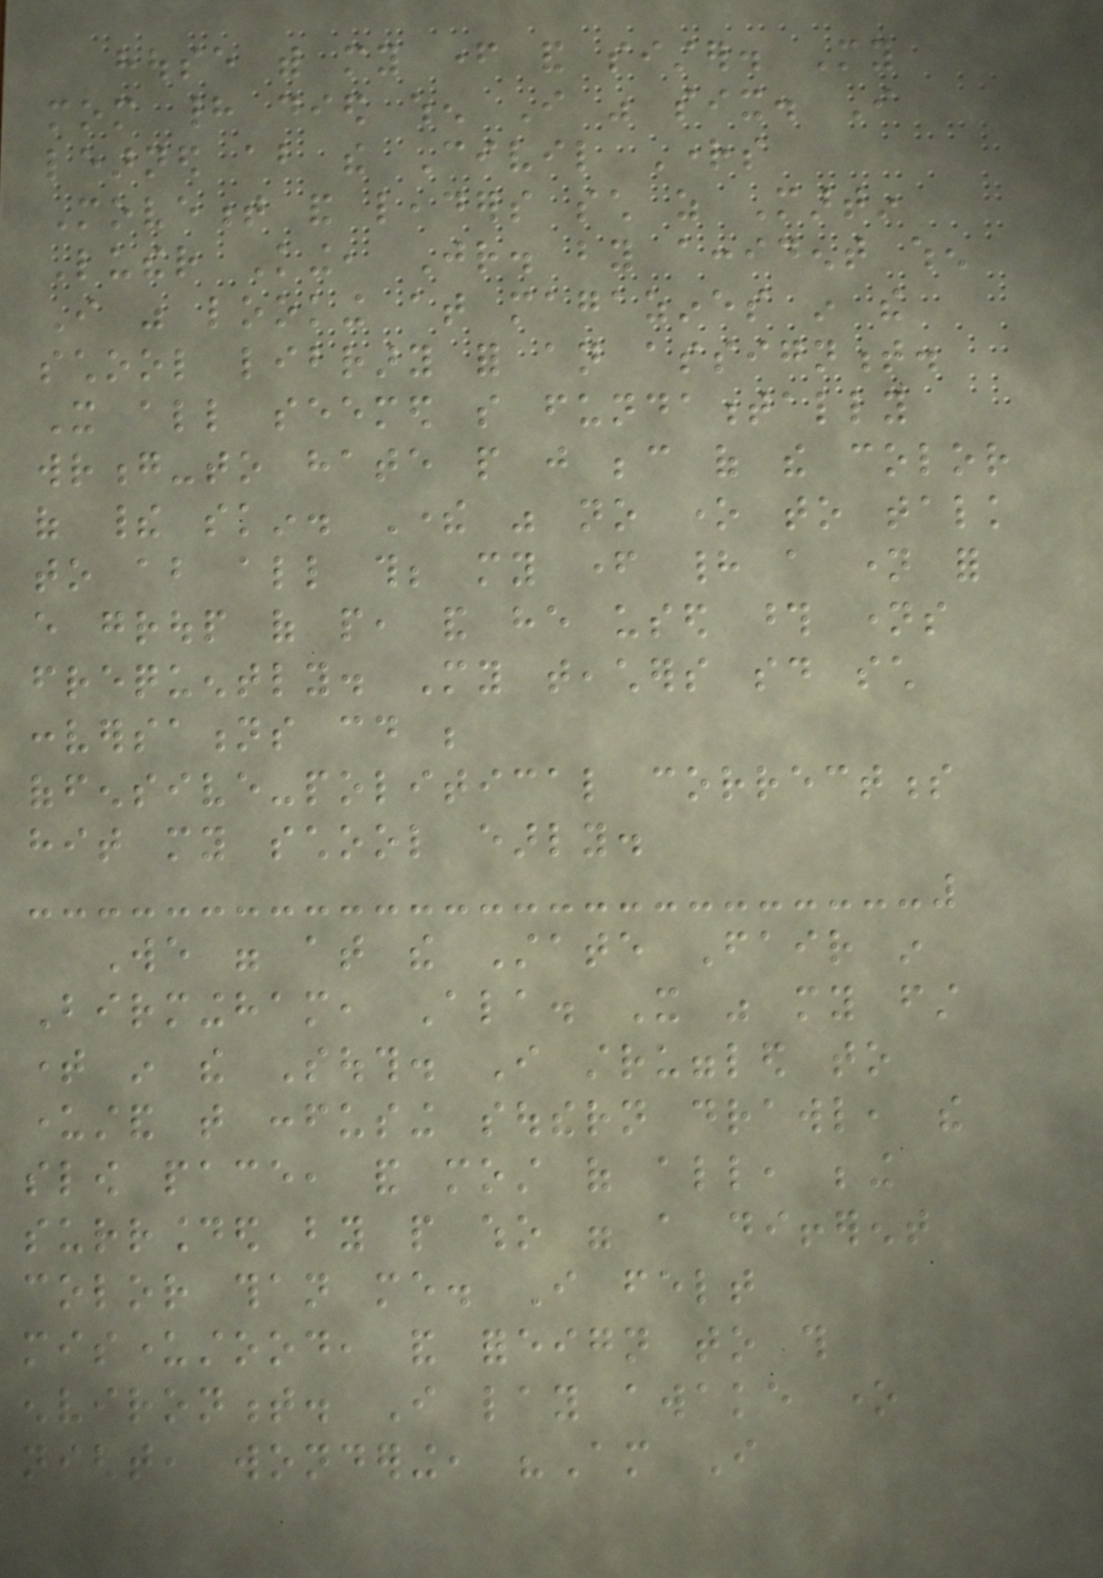house with my father and sister. My
mom had died when I was six. I
learned about the Civil Rights
Movement and leaders such as Martin
Luther King, Jr. by accident when
I was looking at magazines in the
school library for an assignment.
It all seemed so fundamentally
wrong-to hate people just because of the color
of their skin. There was no one to talk
to about all this; my father had a name for
every group of people, and he used those names
frequently. My teachers said such
conversations could be
offensive-political correctness
hit my school early.
We were at the State Fair in
Birmingham, Ala. It was my first
time in the South. I struggled to
understand that confusing southern drawl, the
slow pace, and most of all, being
surrounded by people who were a different
color than me. I felt
misunderstood, and foreign to this
environment. I lay awake one
night, wondering, "Am I
